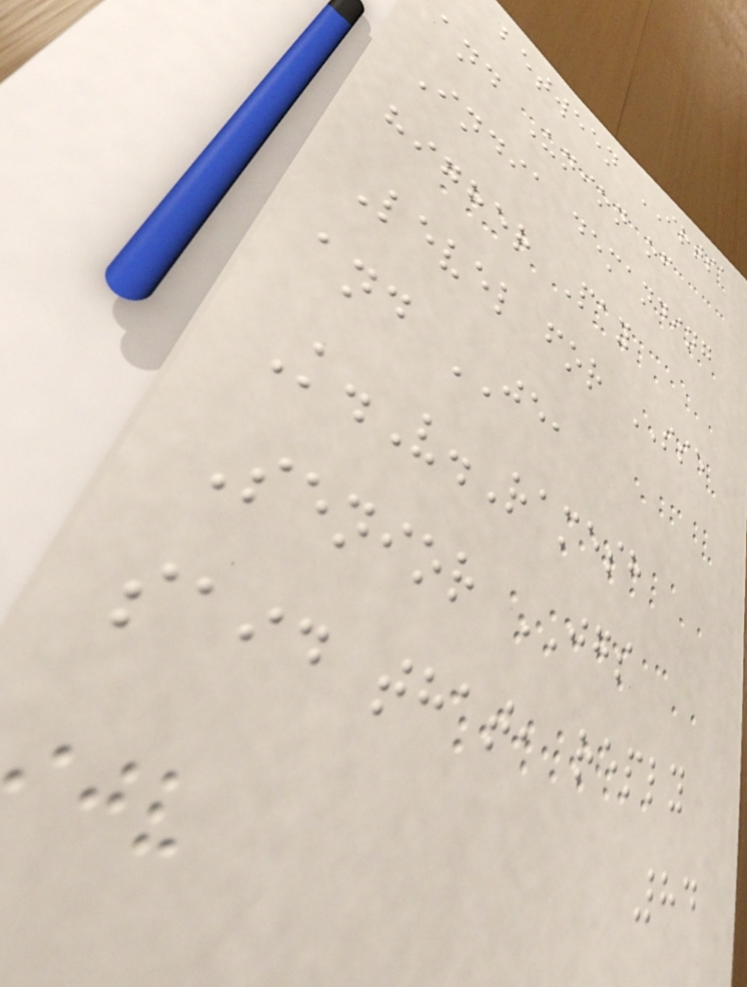between IRTSA
and Union of
India demanding
higher Pay
Level for SSE
and JE,
K.V.Ramesh
Senior JGS
said that, reply
84
